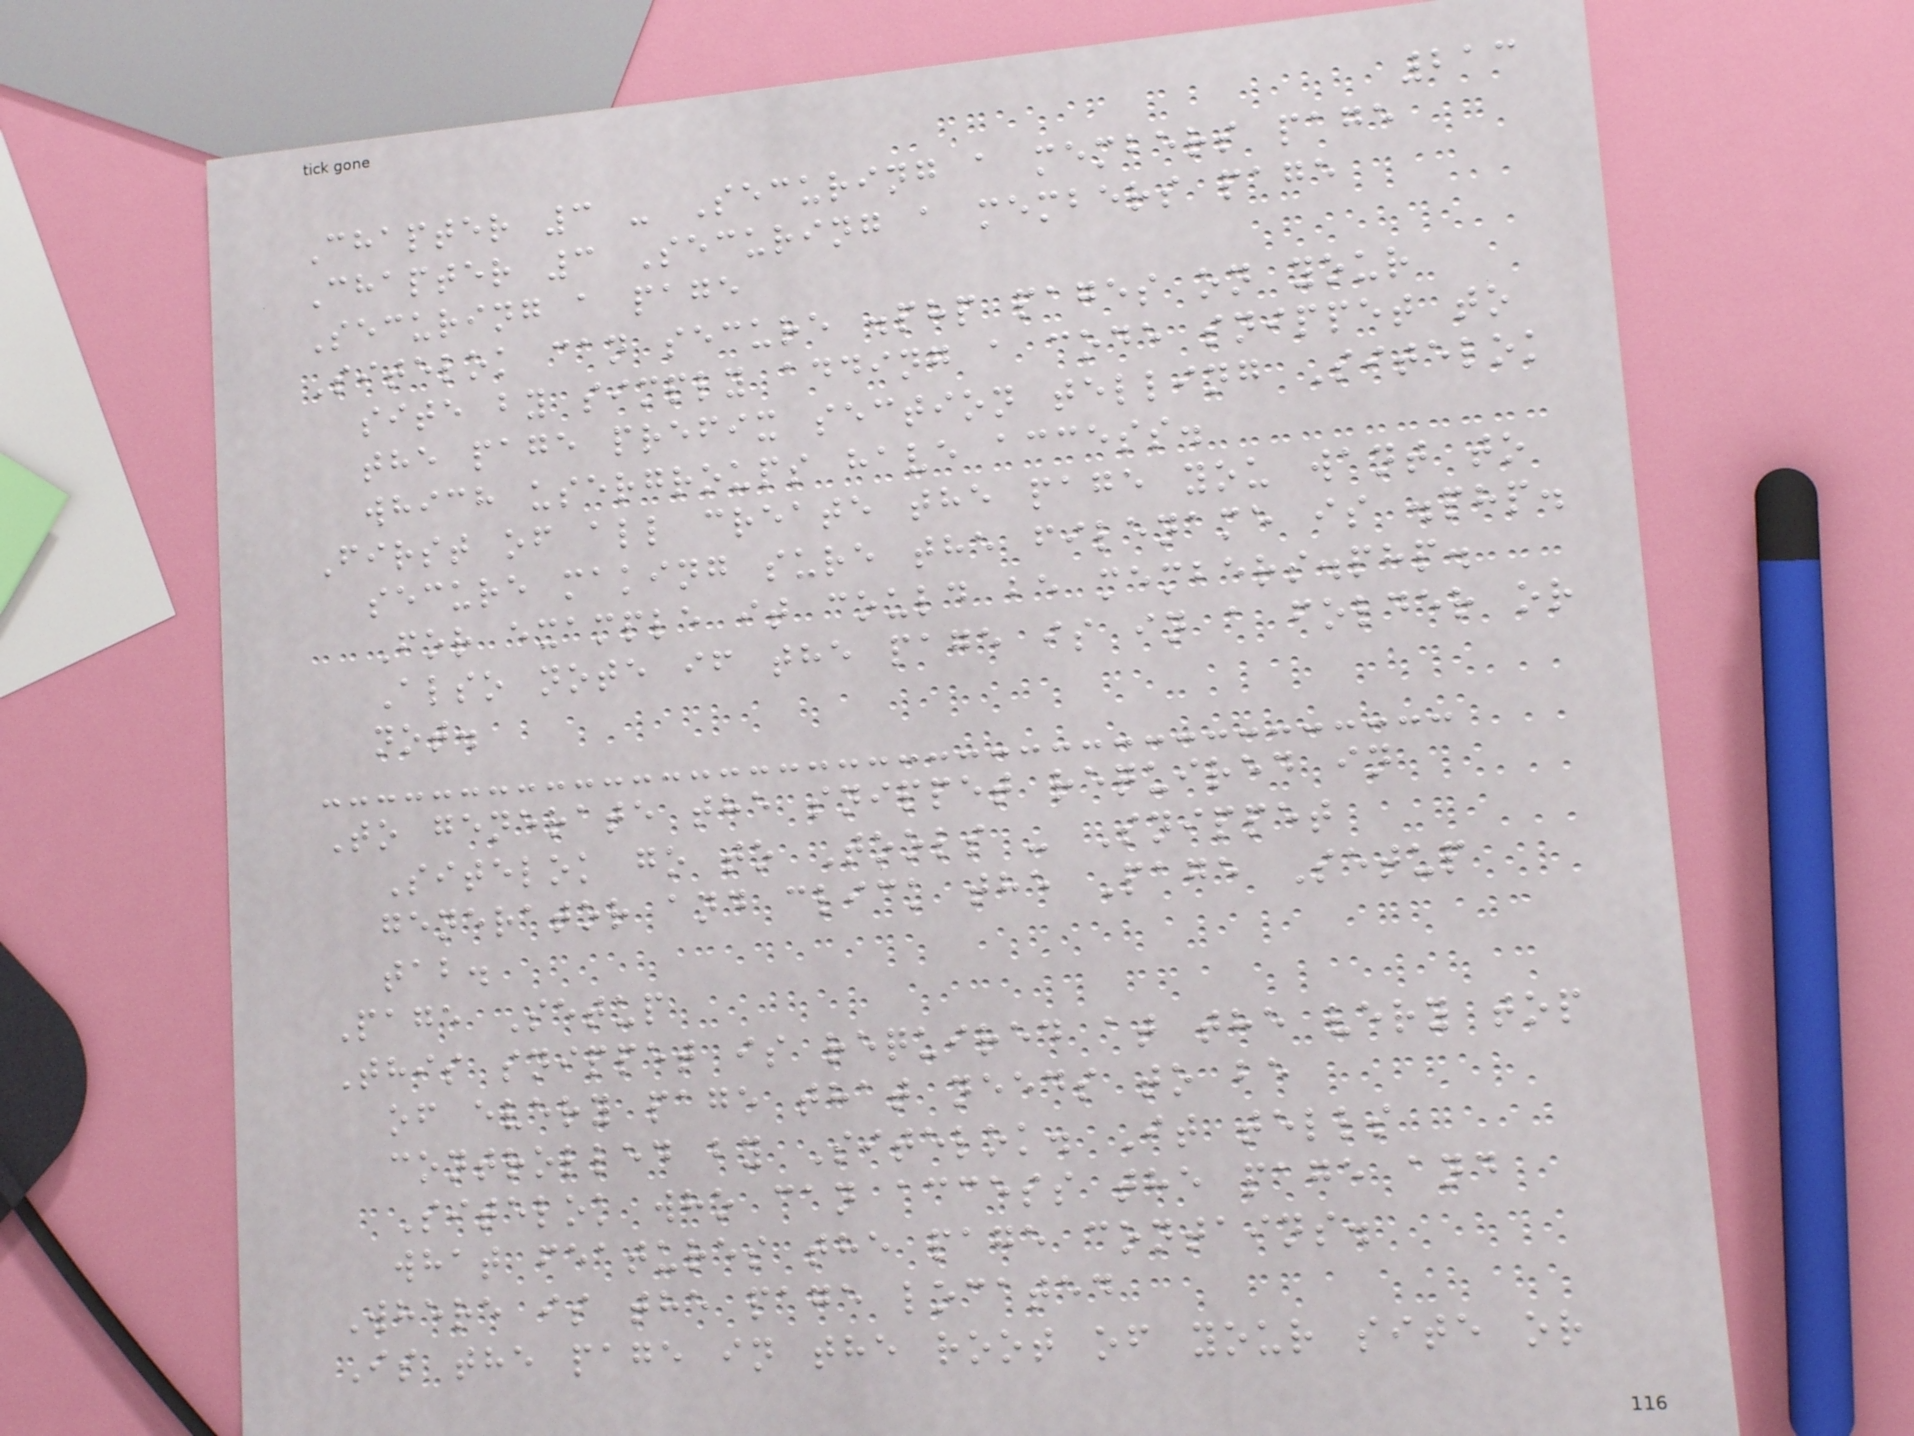213
Chapter 3 - Securing a members page
Chapter 3 Securing a members page
Securing a page
Sitelok can secure .php pages on your
site by simply adding a code snippet to
the page prefix section telling Sitelok
which usergroups have access.
First of all create the page you want to
secure making sure the filename is .php.
For example it could be members.php.
Also note if the page is in a folder or
not.
To generate the snippet required in
Sitelok go to Tools - Snippet
generator and click the Page Setup
tab.
Page Setup
This snippet is required at the very top
of every page that needs to be
controlled by Sitelok. It tells
Sitelok who can access the page and
what features the page contains.
Where is the page located
Is the page in the root of your site or
